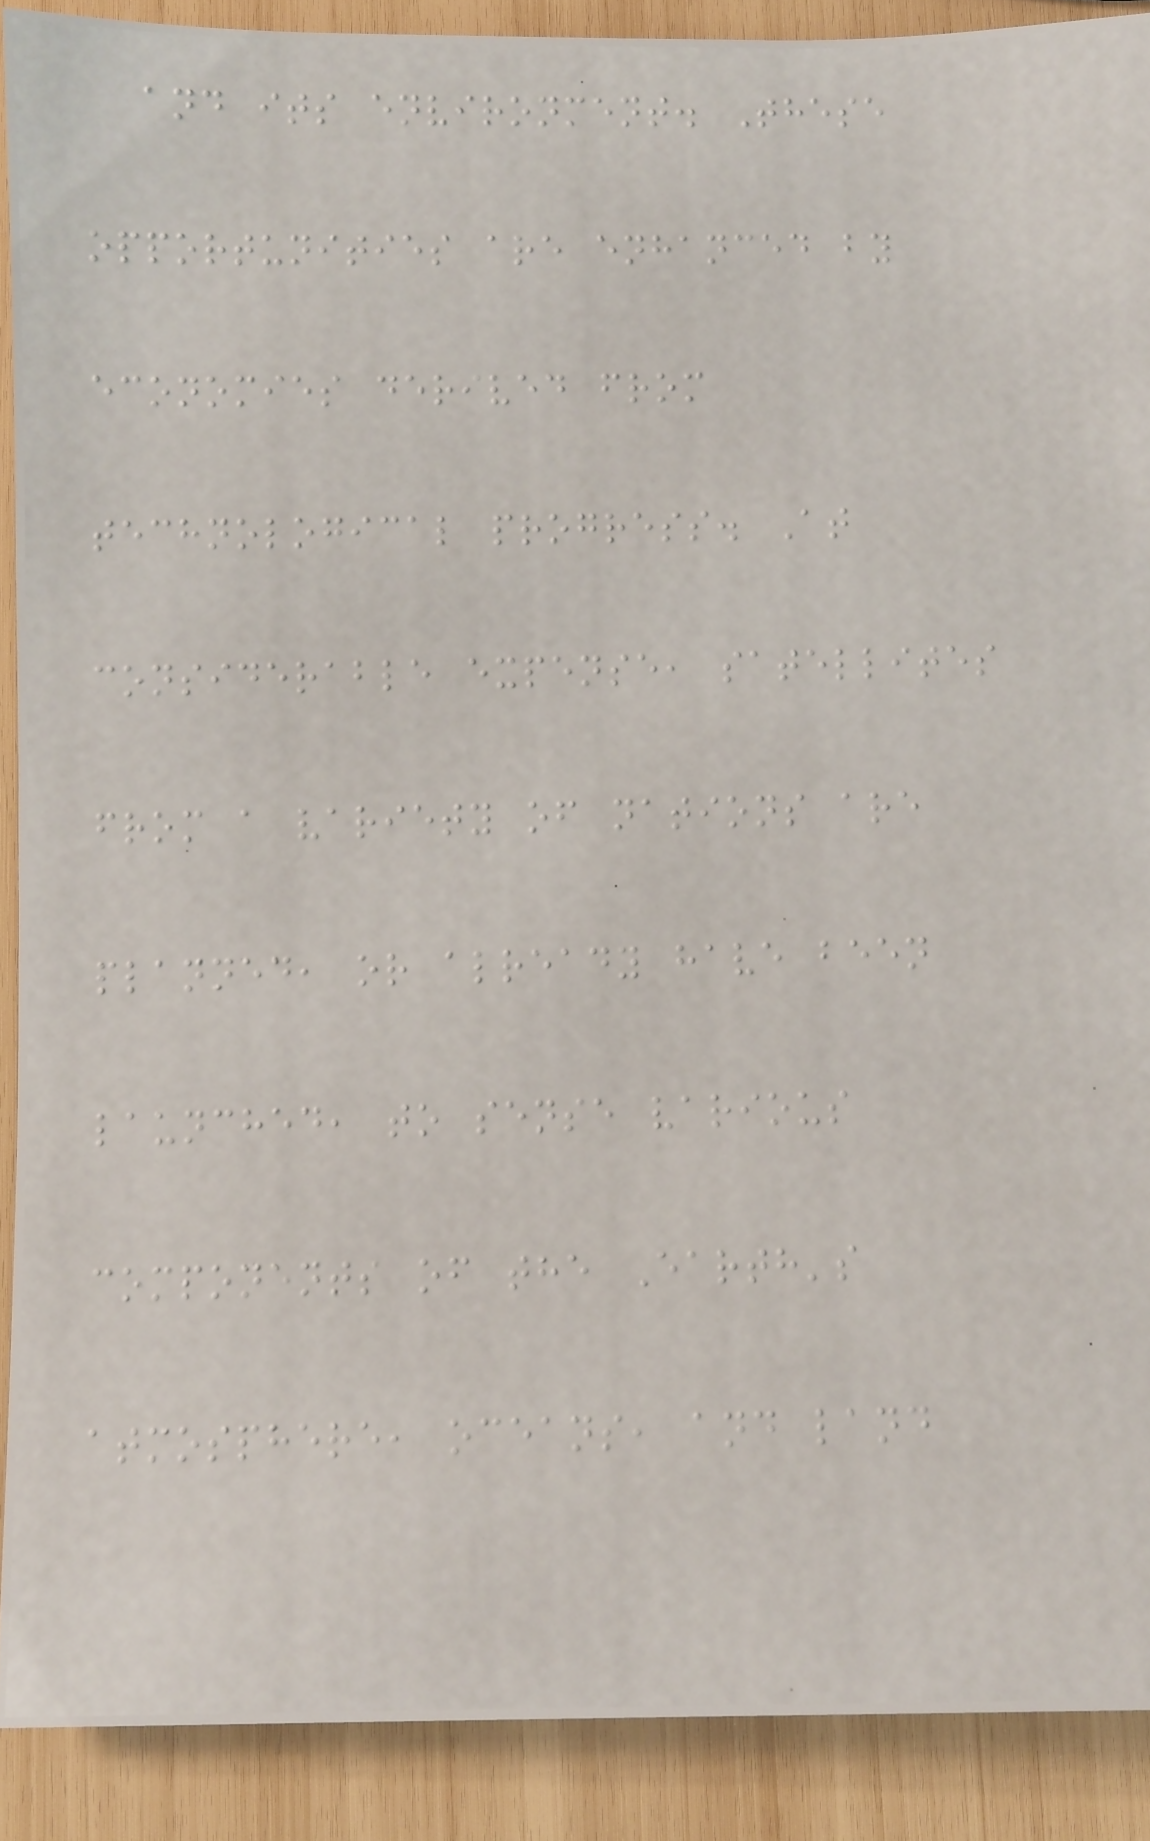and its environment. These
opportunities are enhanced by
economies derived from
technological progress. At
considerable expense, satellites
from a variety of nations are
planned, or already have been
launched, to sense various
components of the Earth's
atmosphere, oceans, and land
